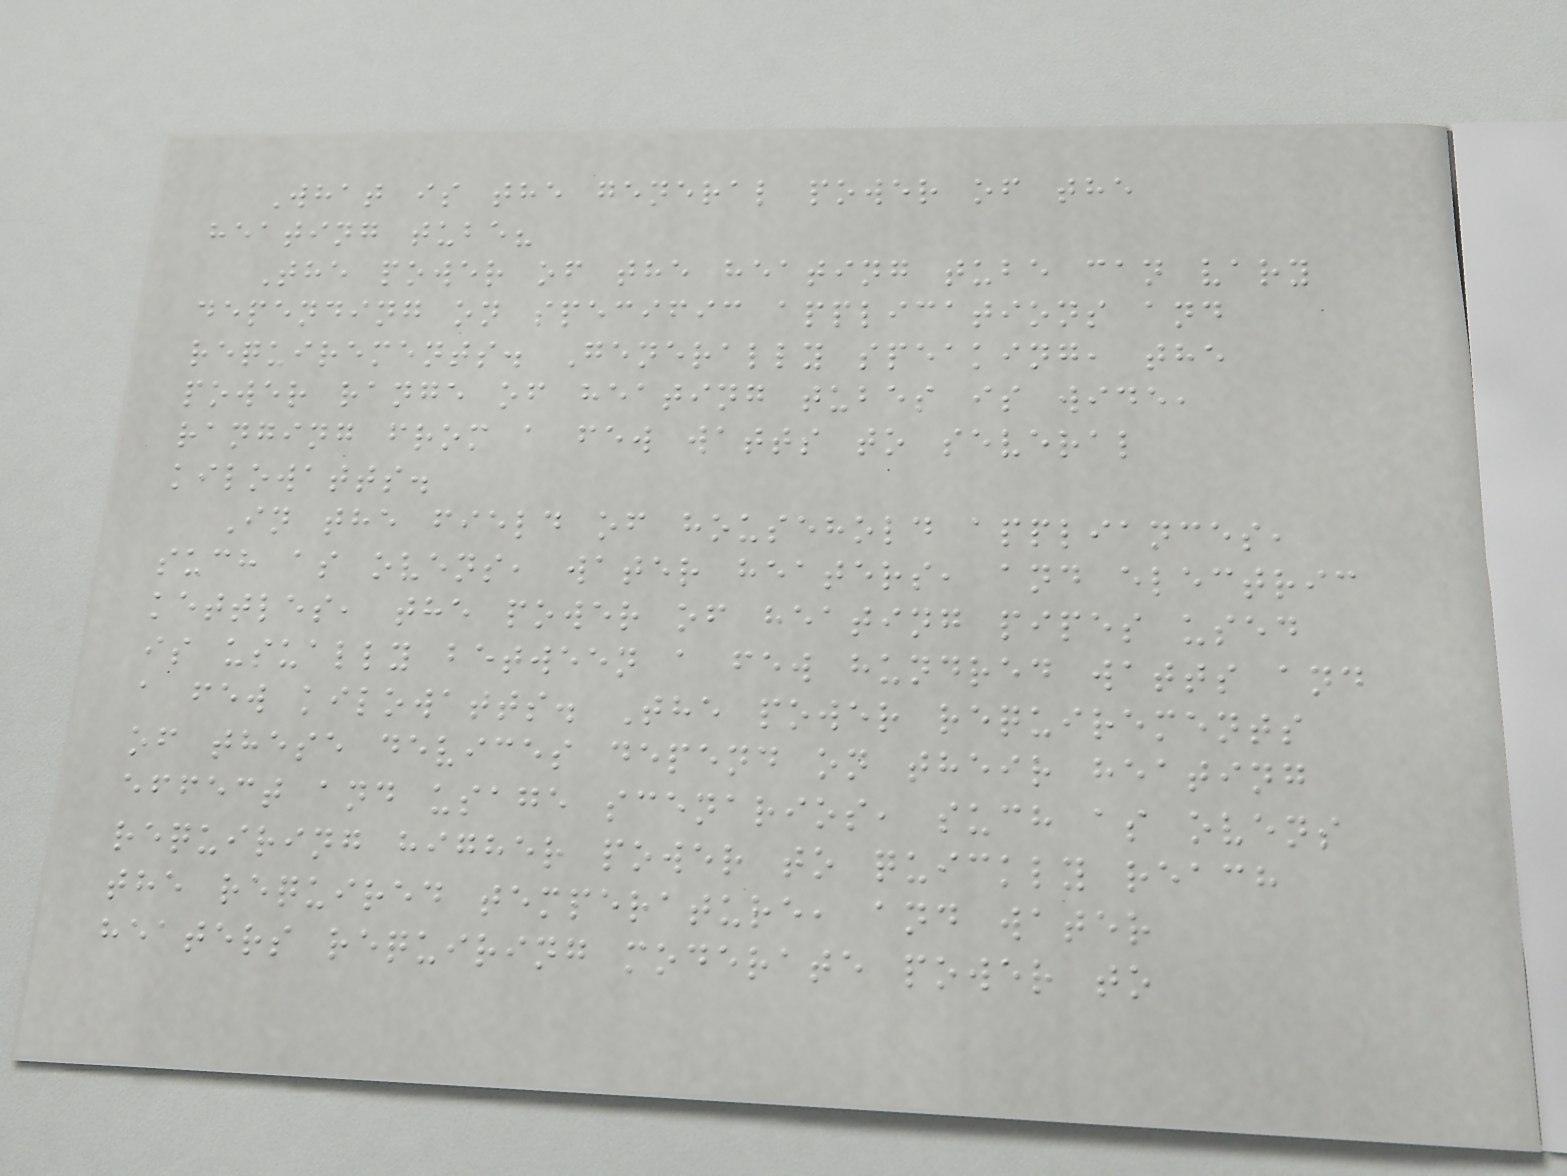What is the general power of the
heating tube?
The power of the heating tube can vary
depending on specific applications and
requirements. Generally speaking, the
power range of heating tubes is wide,
ranging from a few watts to several
kilowatts.
In the field of household appliances,
such as ovens, water heaters, and electric
kettles, the power of heating pipes used
is usually between a few hundred watts and
a few kilowatts. The power requirements
of these devices depend on their heating
effect and usage scenarios, such as ovens
requiring higher power to quickly reach
the required temperature, and water
heaters requiring moderate power to
